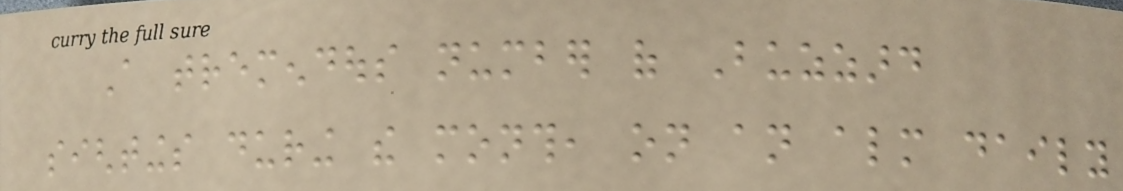A tremendous number of Buzzard
sightings during the month, on an almost daily
